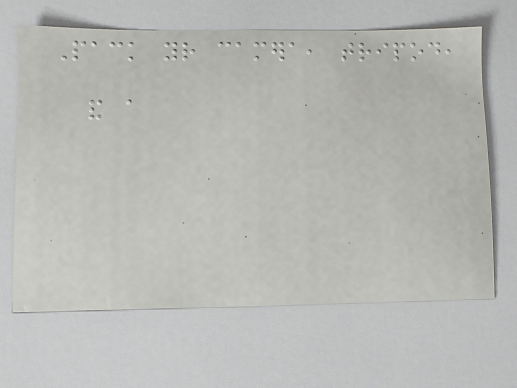Pack your camera, tripod,
and a
